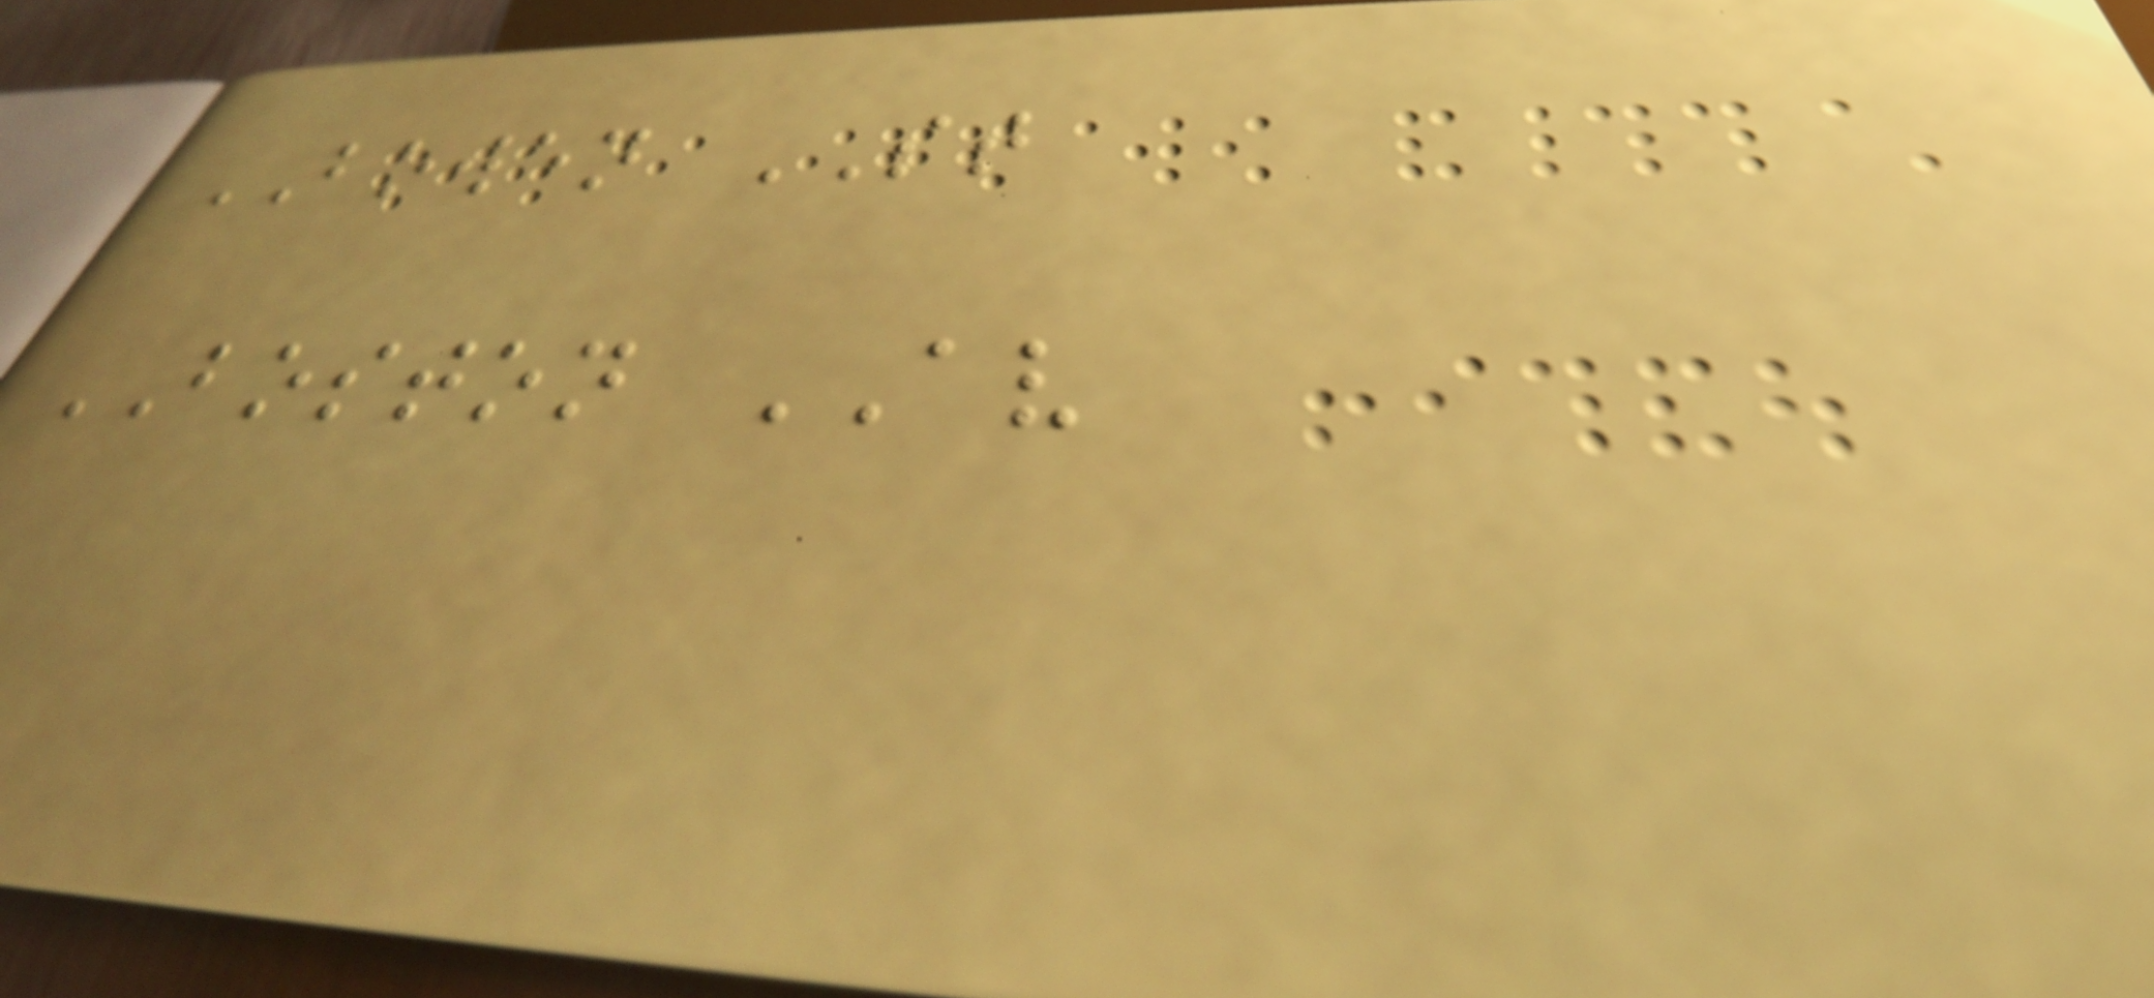BOWEN ST
BOSTON AV
